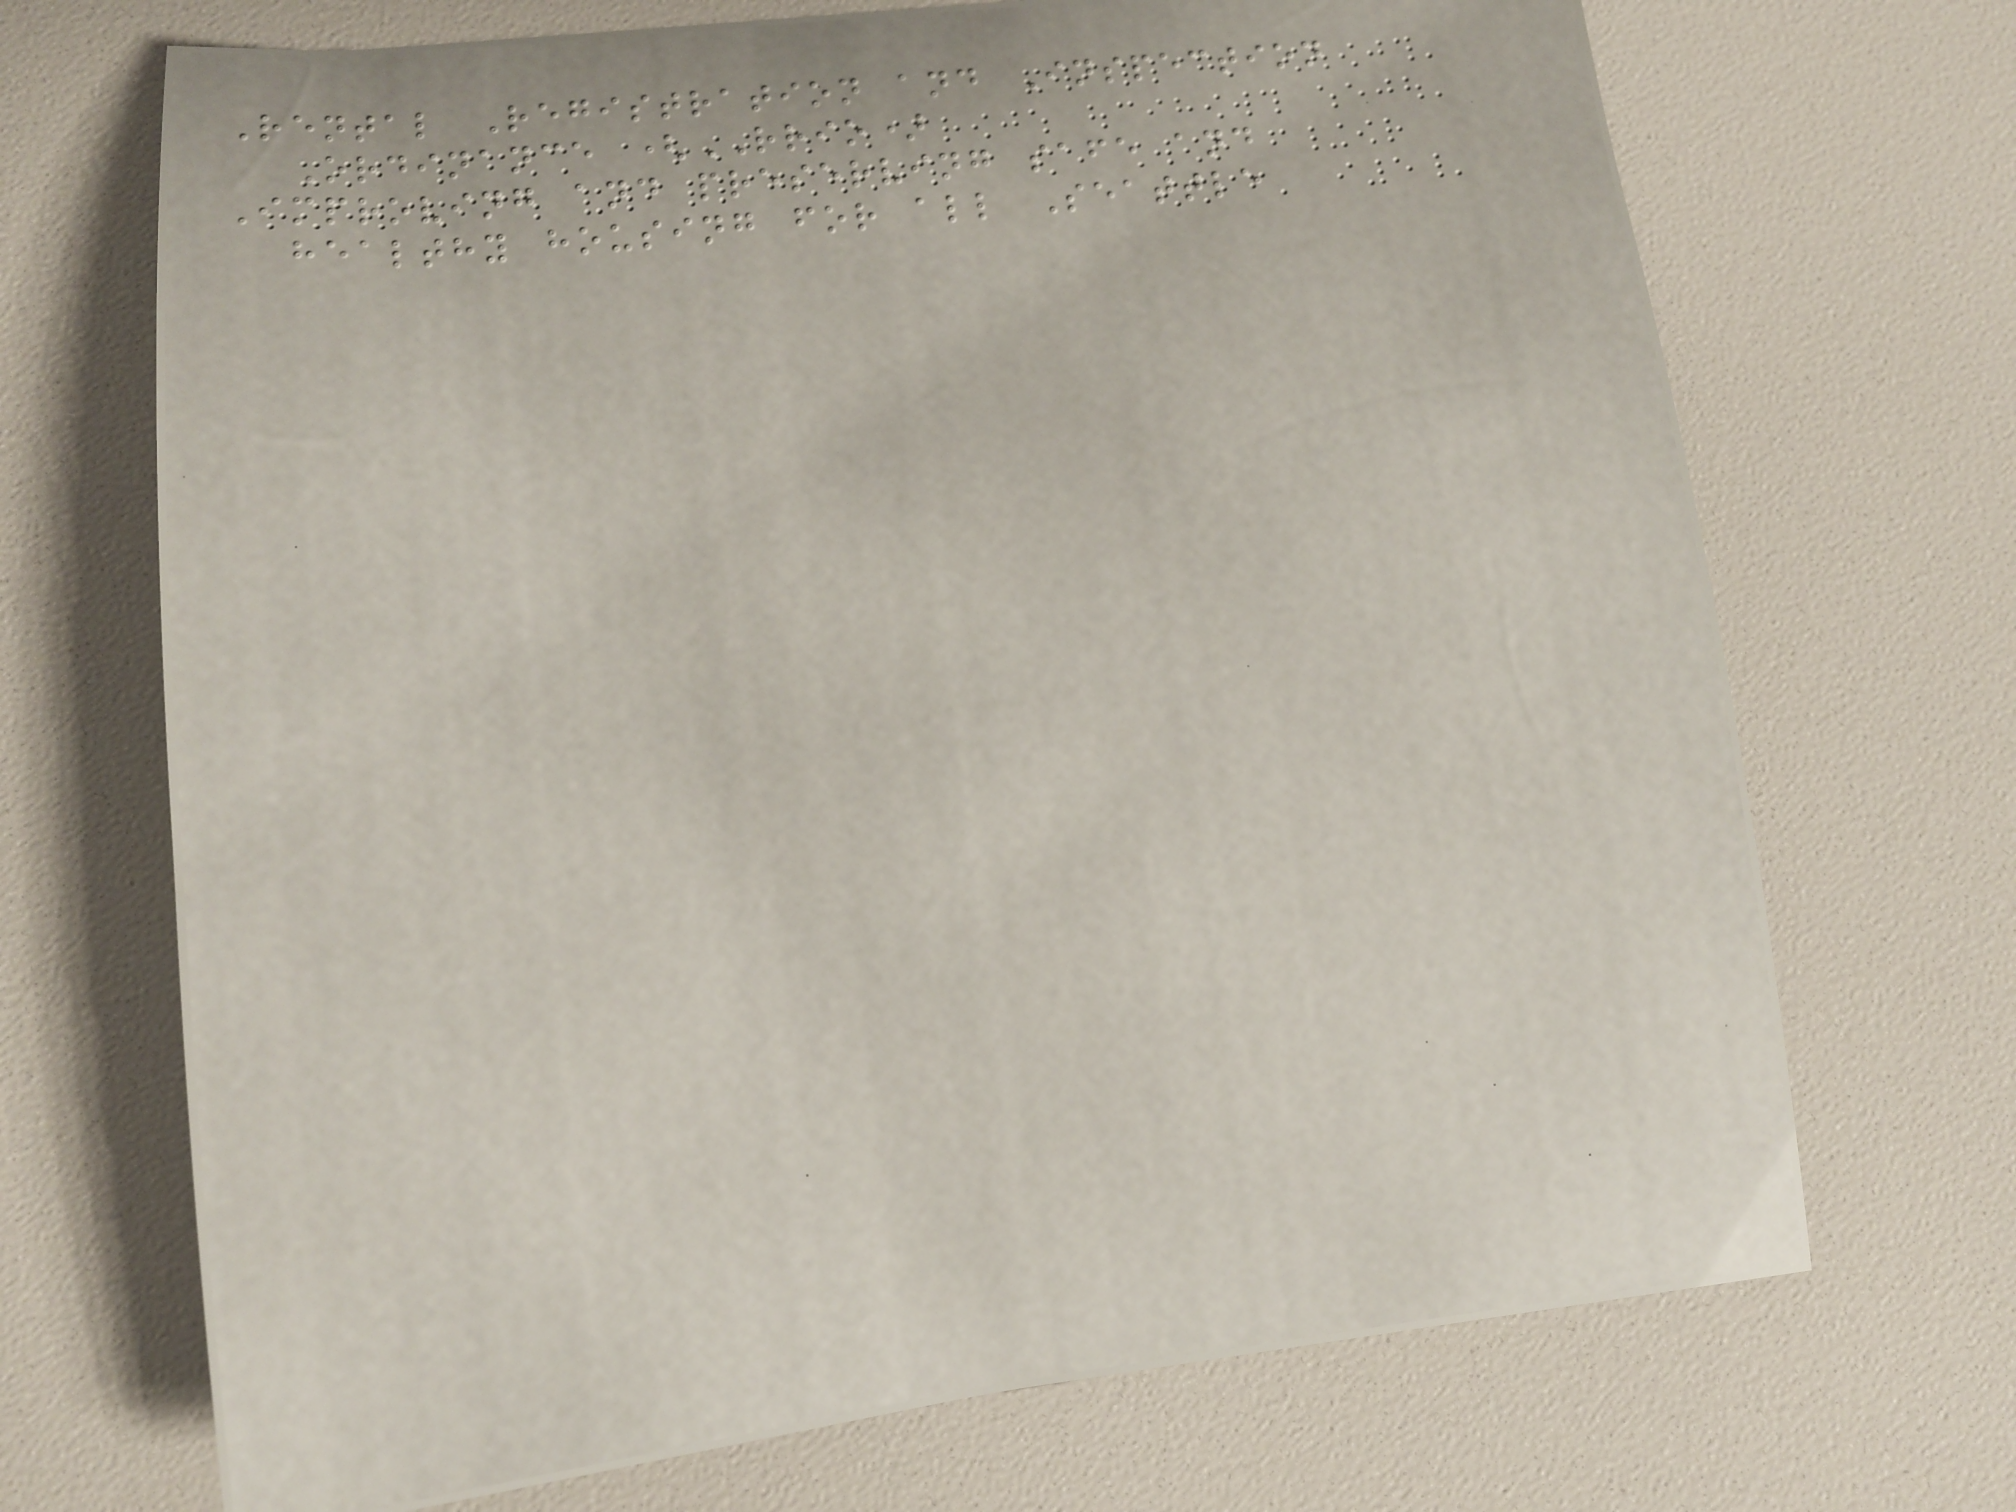Rental Registration and Inspection
Ordinance (RRIO)
Improving and preserving safe and
healthy housing for all Seattle
